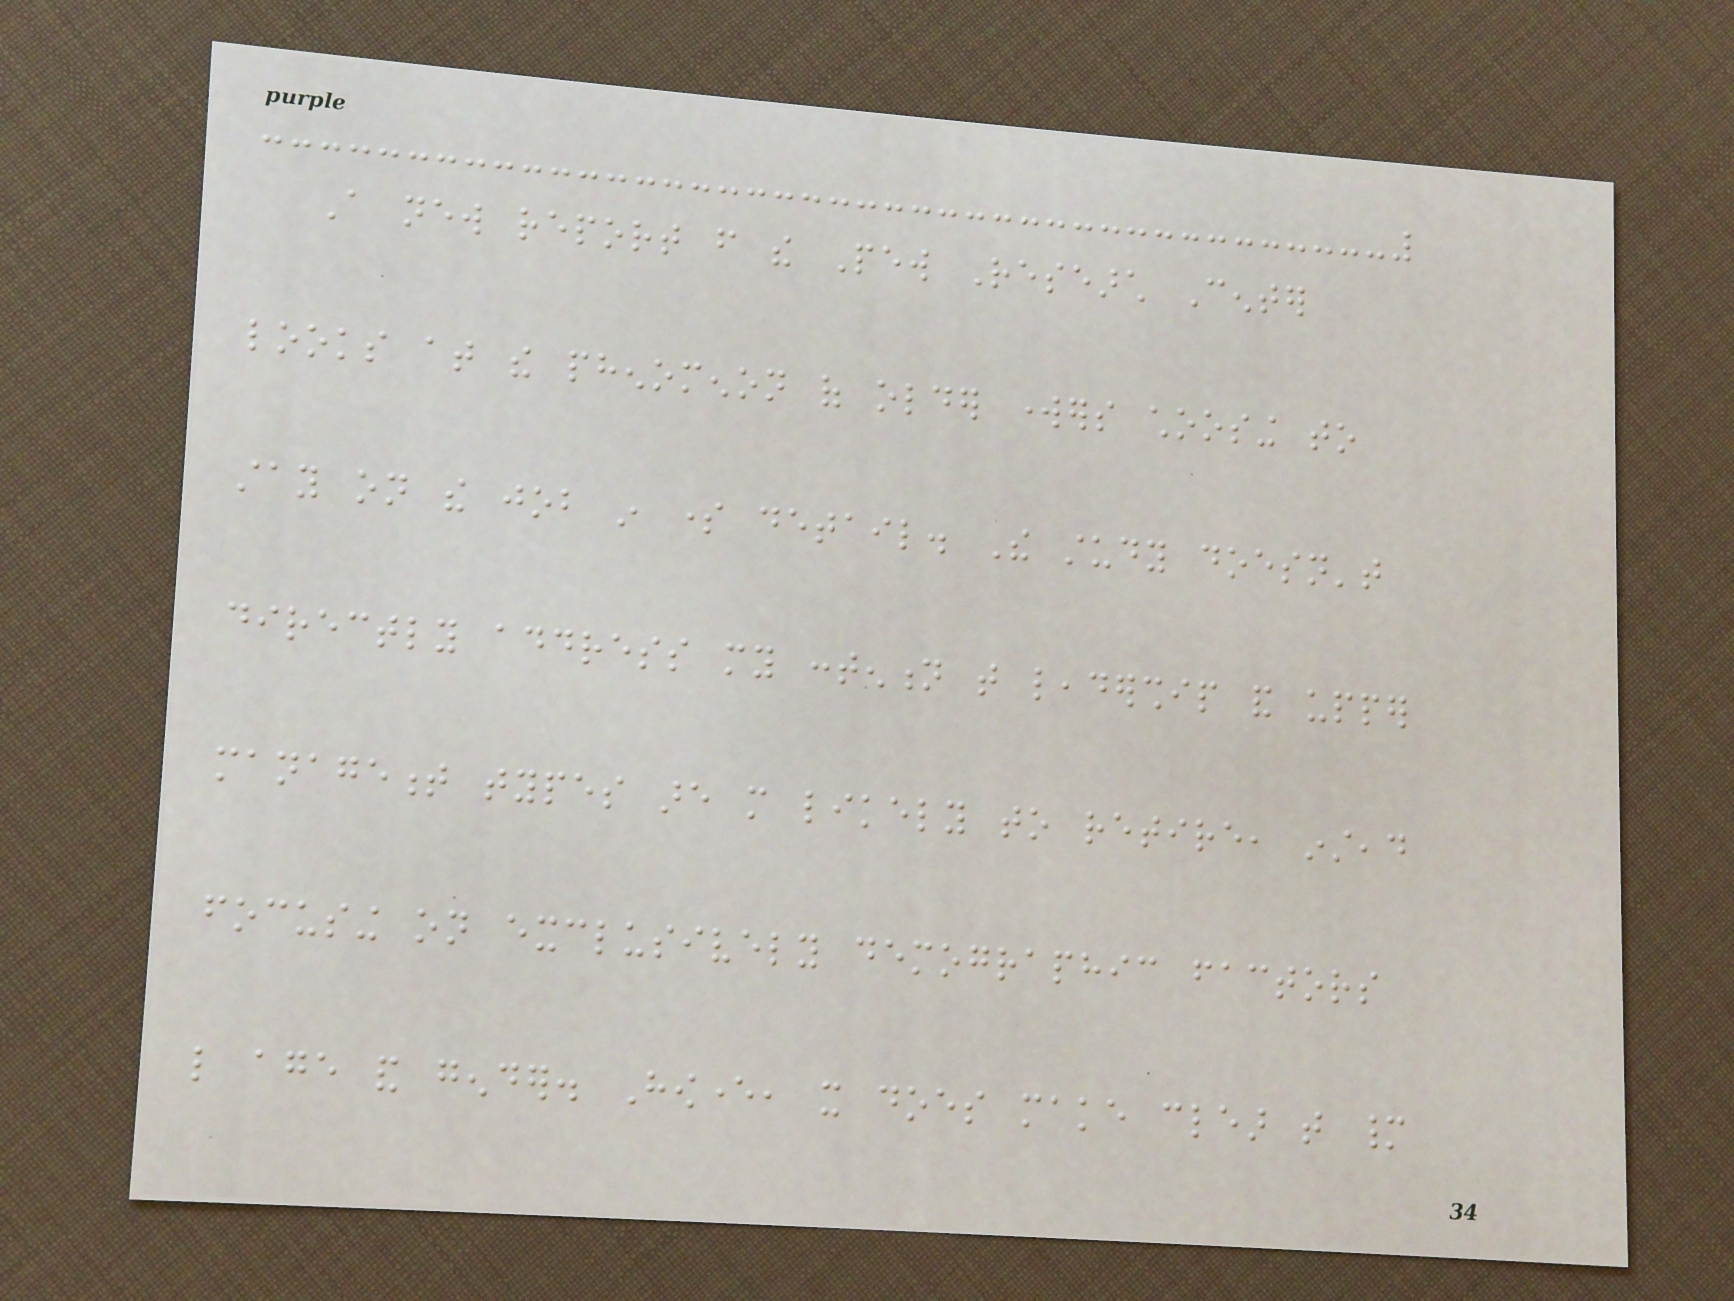A new report from the Pew Research Center
looks at the phenomenon of older workers choosing to
stay on the job in some detail. The study doesn't
directly address my contention that leadership and upper
management types are more likely to retire, instead
focusing on exclusively demographic factors
like age and gender. However, it does make clear that many
